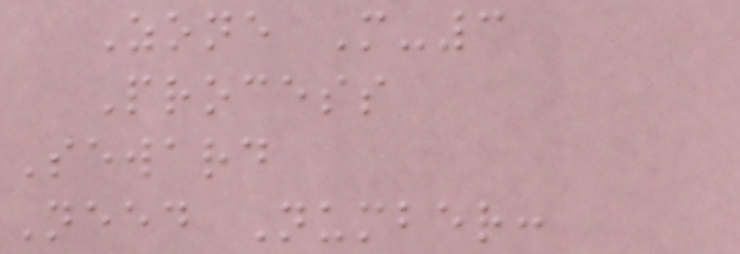Zone M-3
Process
Seward
Need Number:
